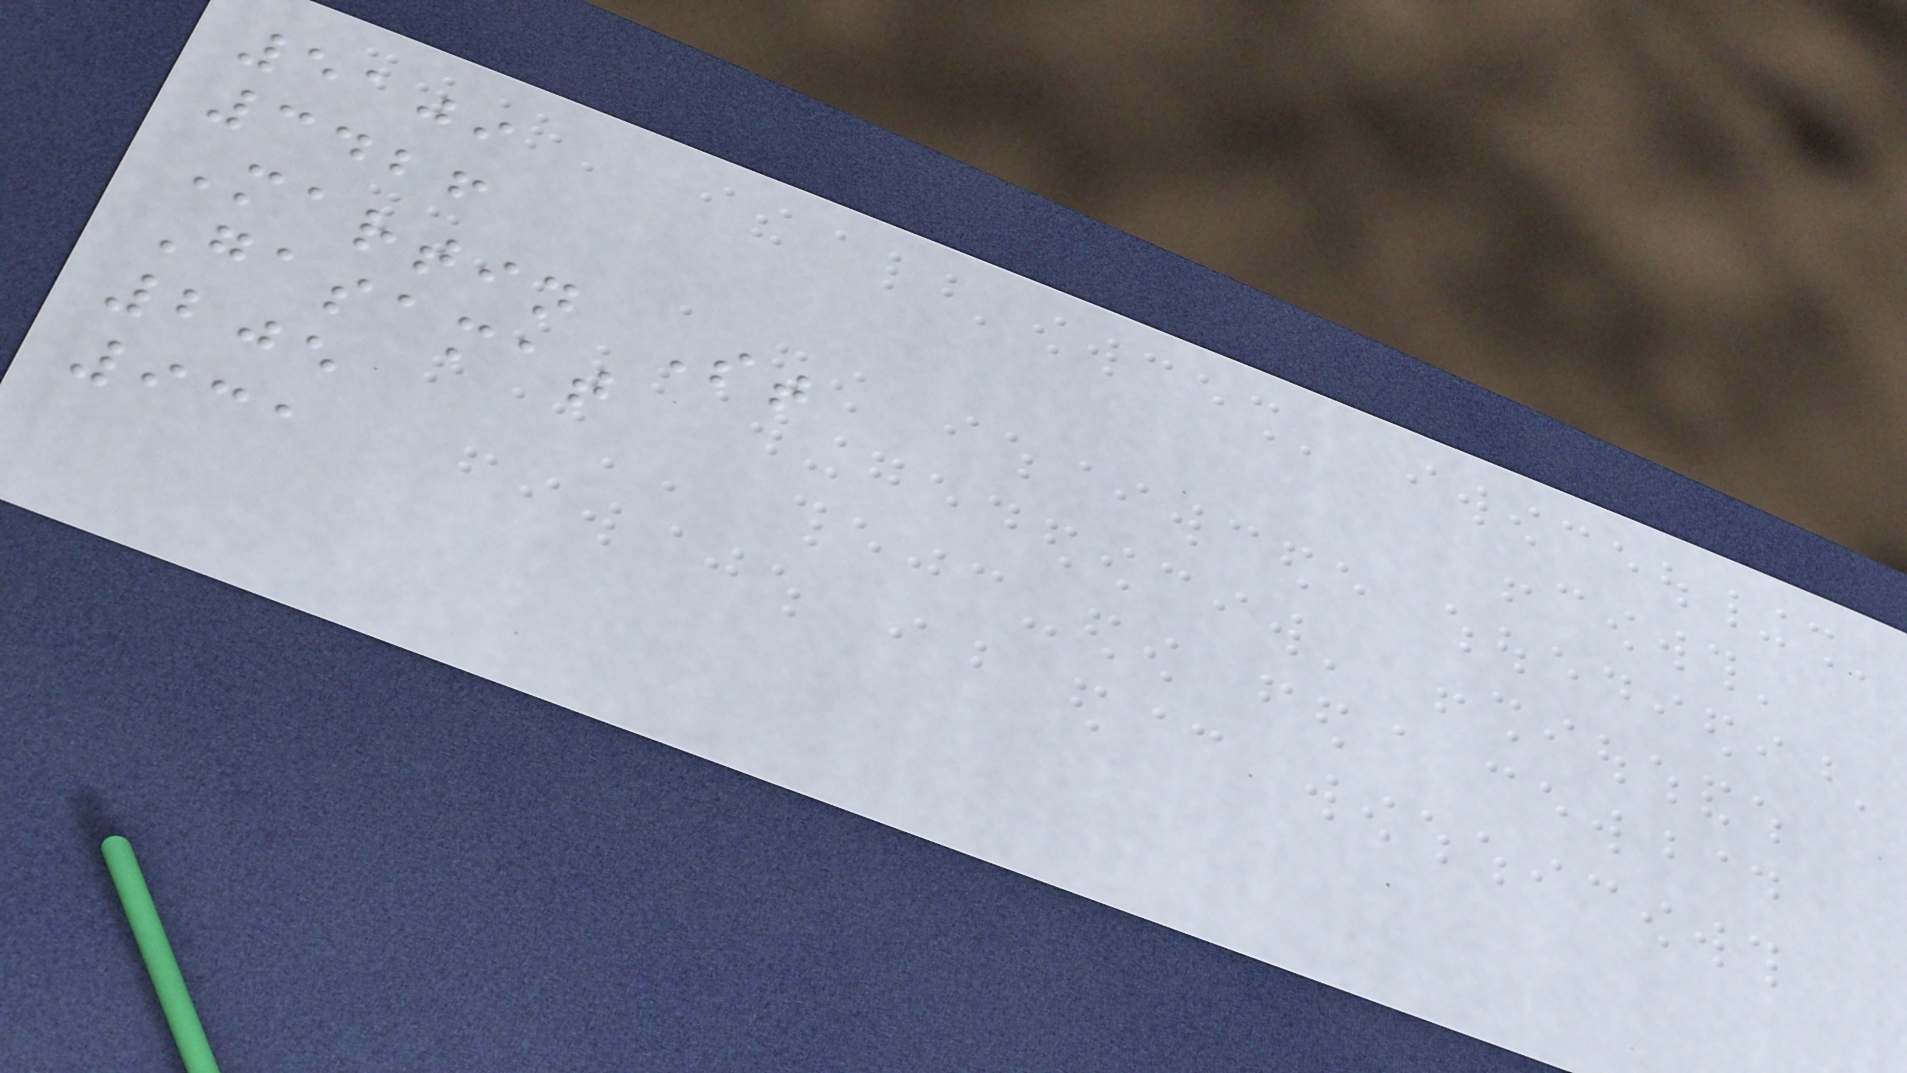5109
3426
Martin St
Gasamat
205
931
